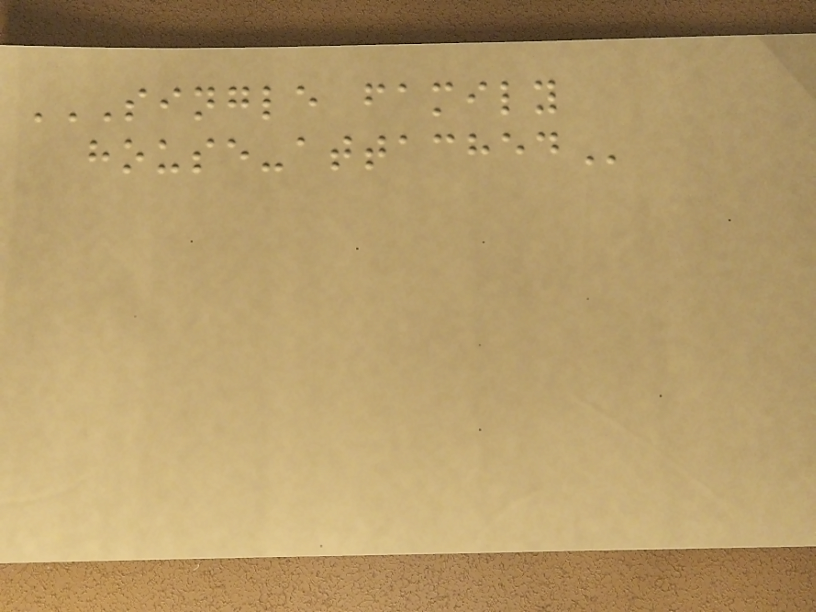SINGLE FAMILY
HOUSE-ATTACHED
